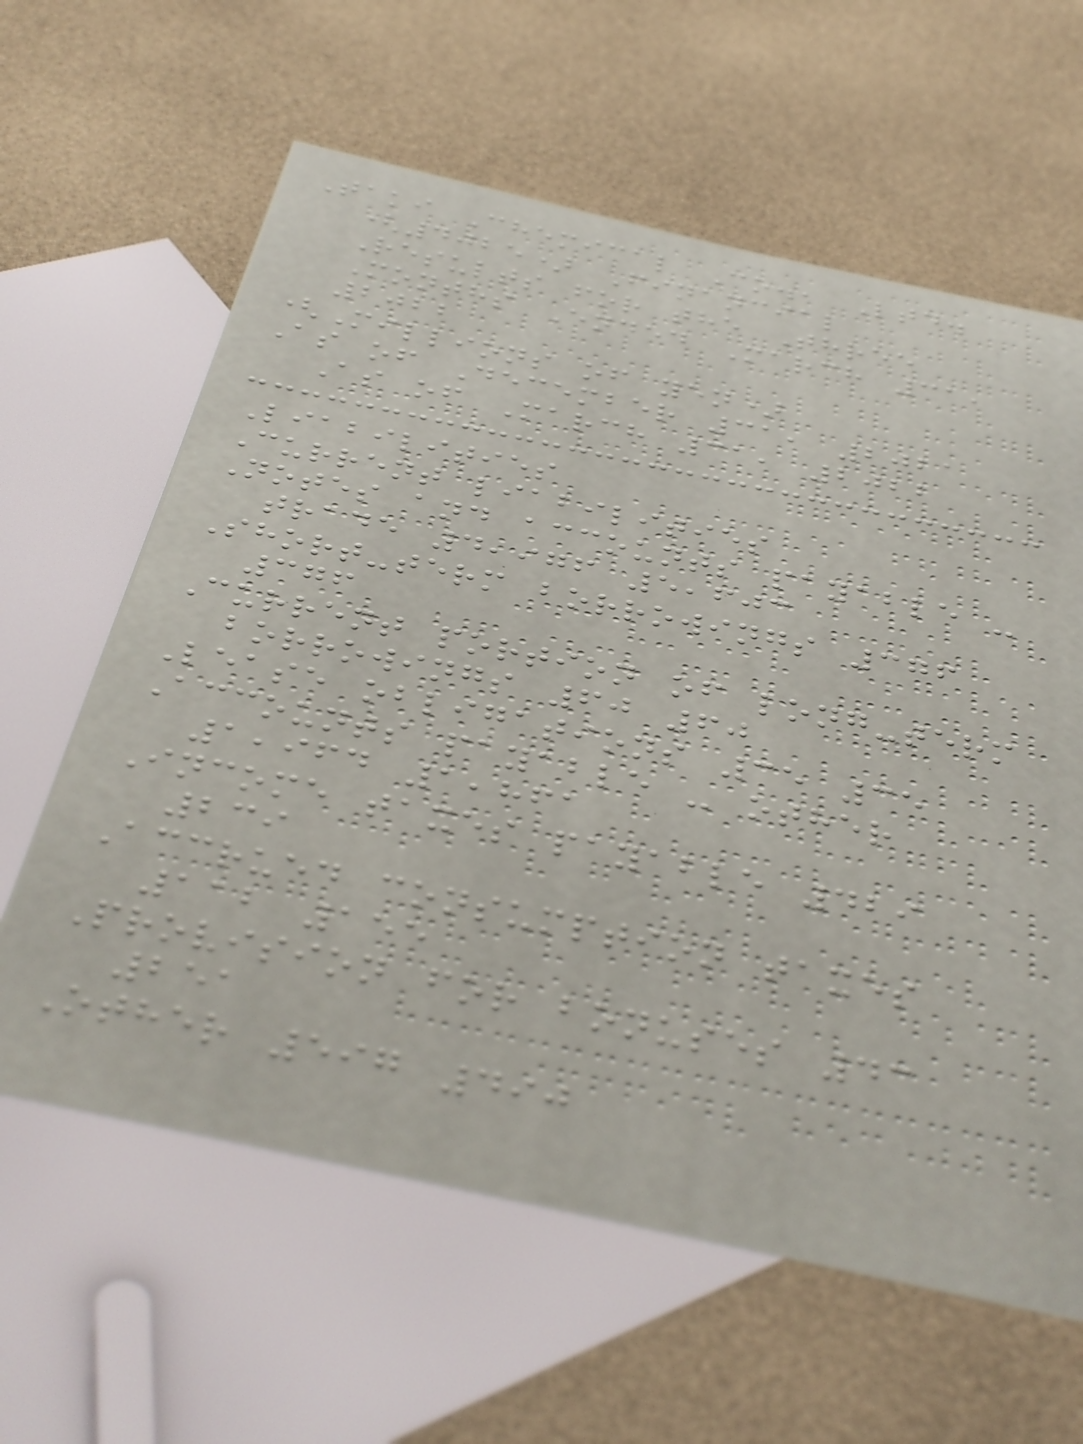Taki Chemical Co., Ltd.
(4025) Financial
Results for the Three
Months Ended March 31,
2022
(Millions of yen)
As of December 31, 2021
As of March 31, 2022
Liabilities
Current liabilities
Notes and accounts payable -
trade 4,976 5,603
Short-term borrowings 376
376
Current portion of long-term
borrowings 60 60
Lease obligations 35 35
Accounts payable - other
1,964 1,861
Income taxes payable 429
239
Accrued consumption taxes
112 155
Provision for bonuses 43
251
Other 597 490
